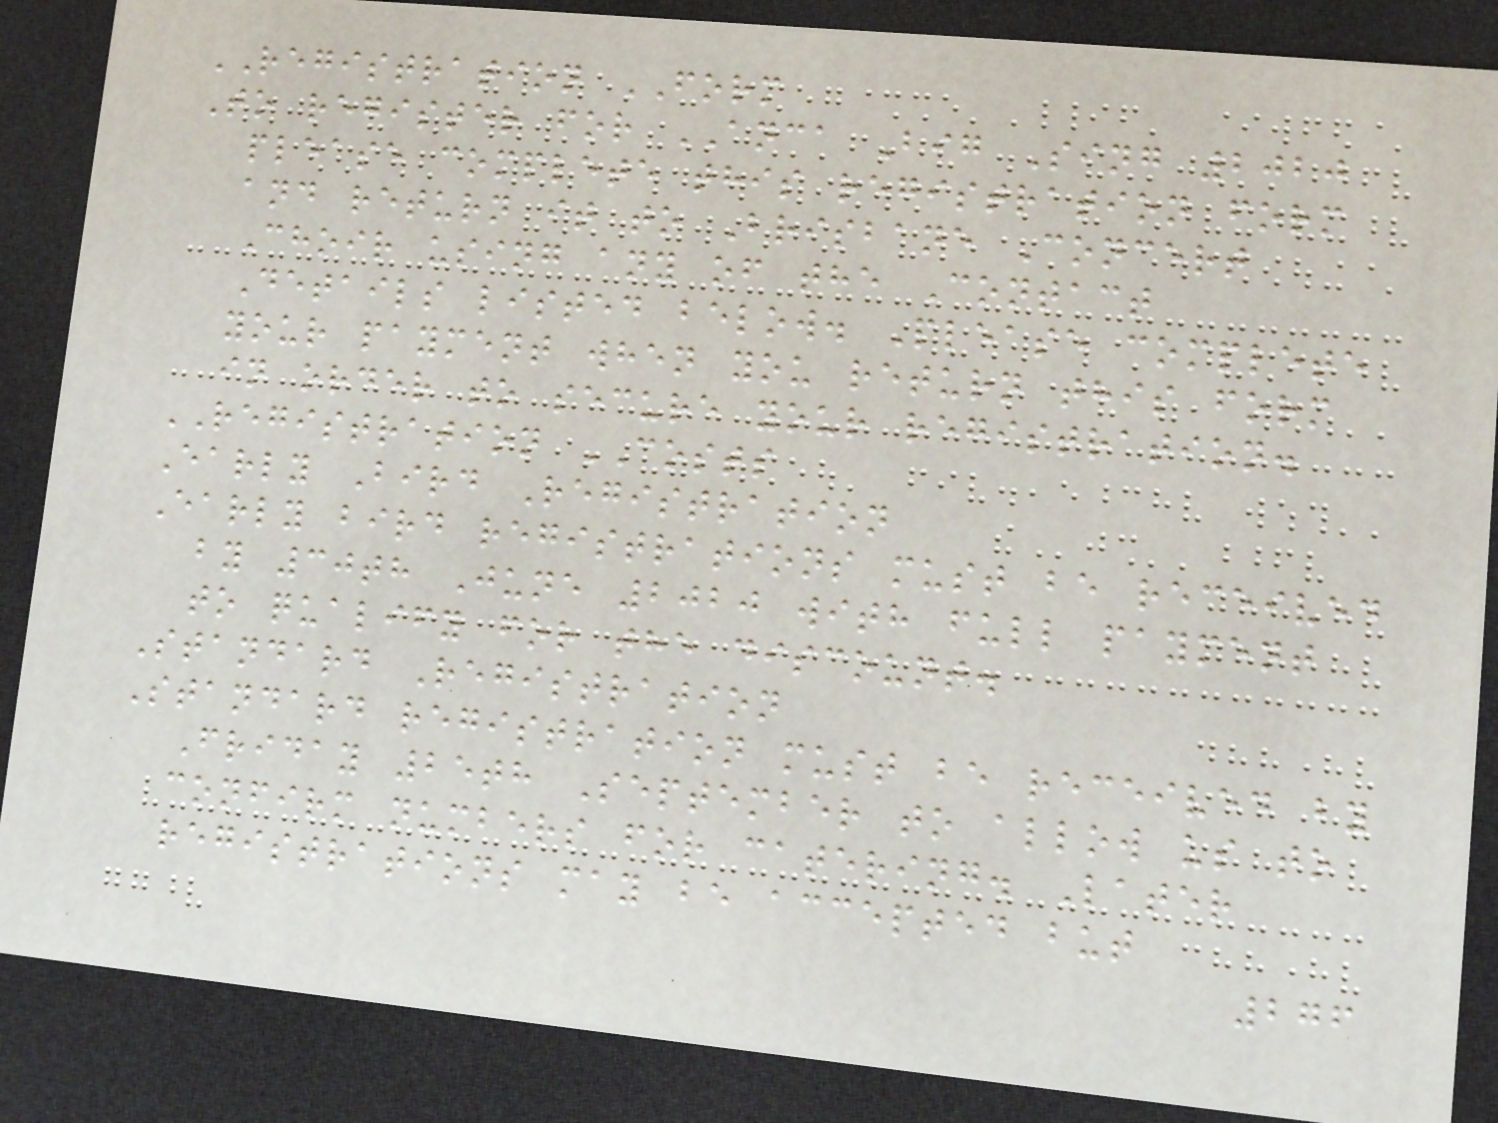REGISTRATION FORM
To register for ANCA Big Sing 2020
please complete this registration form
and return it to Brisbane Concert
Choir using any of the Contact
Details listed below. Please complete
your payment when you return this form
in order to secure your registration.
REGISTRATION COSTS
Early Bird Registration
Early bird registrations must be received
by 30th June 2020 with full payment
to qualify for the discount.
Standard Registration
Standard registration must be received by
Friday 25th September to allow us to
confirm numbers for catering. Later
registrations may be accepted but
276
